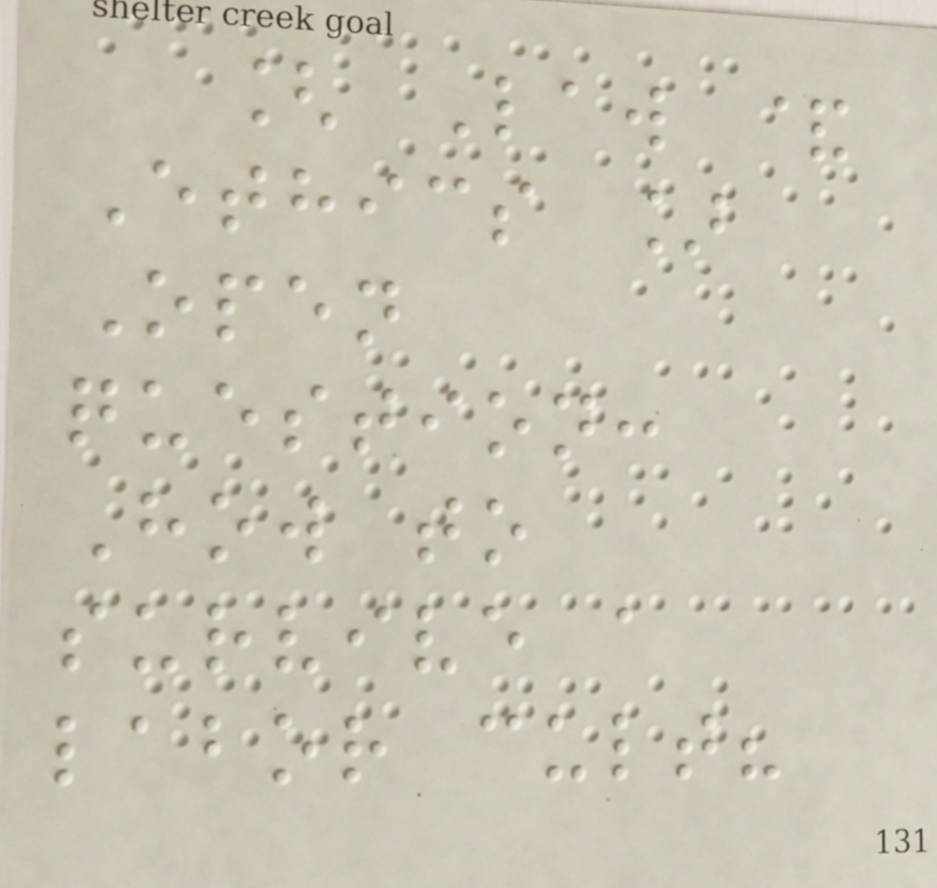[ Law &
Ethics ]
Open
question:
How to
survive a
labor cult?
